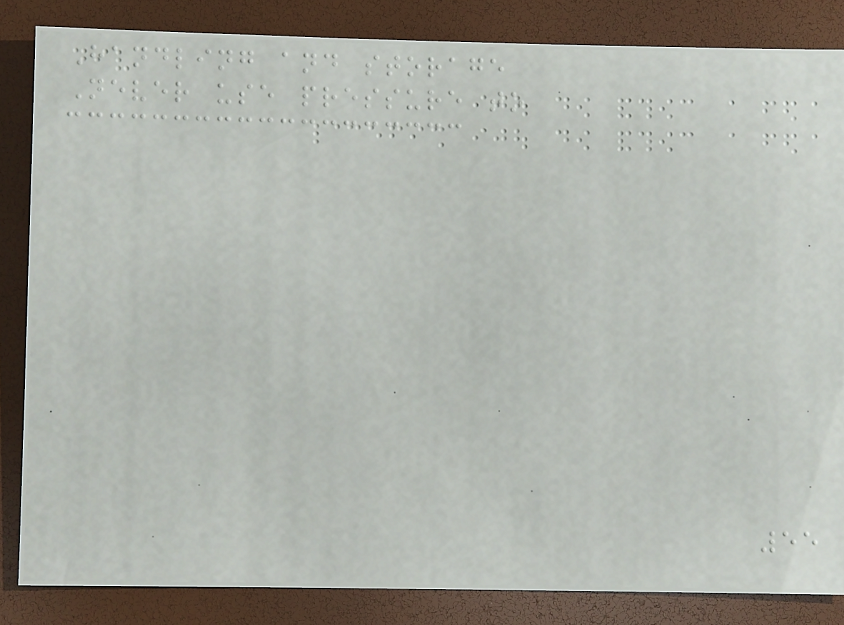Handling and storage
Never use pressure to
55
